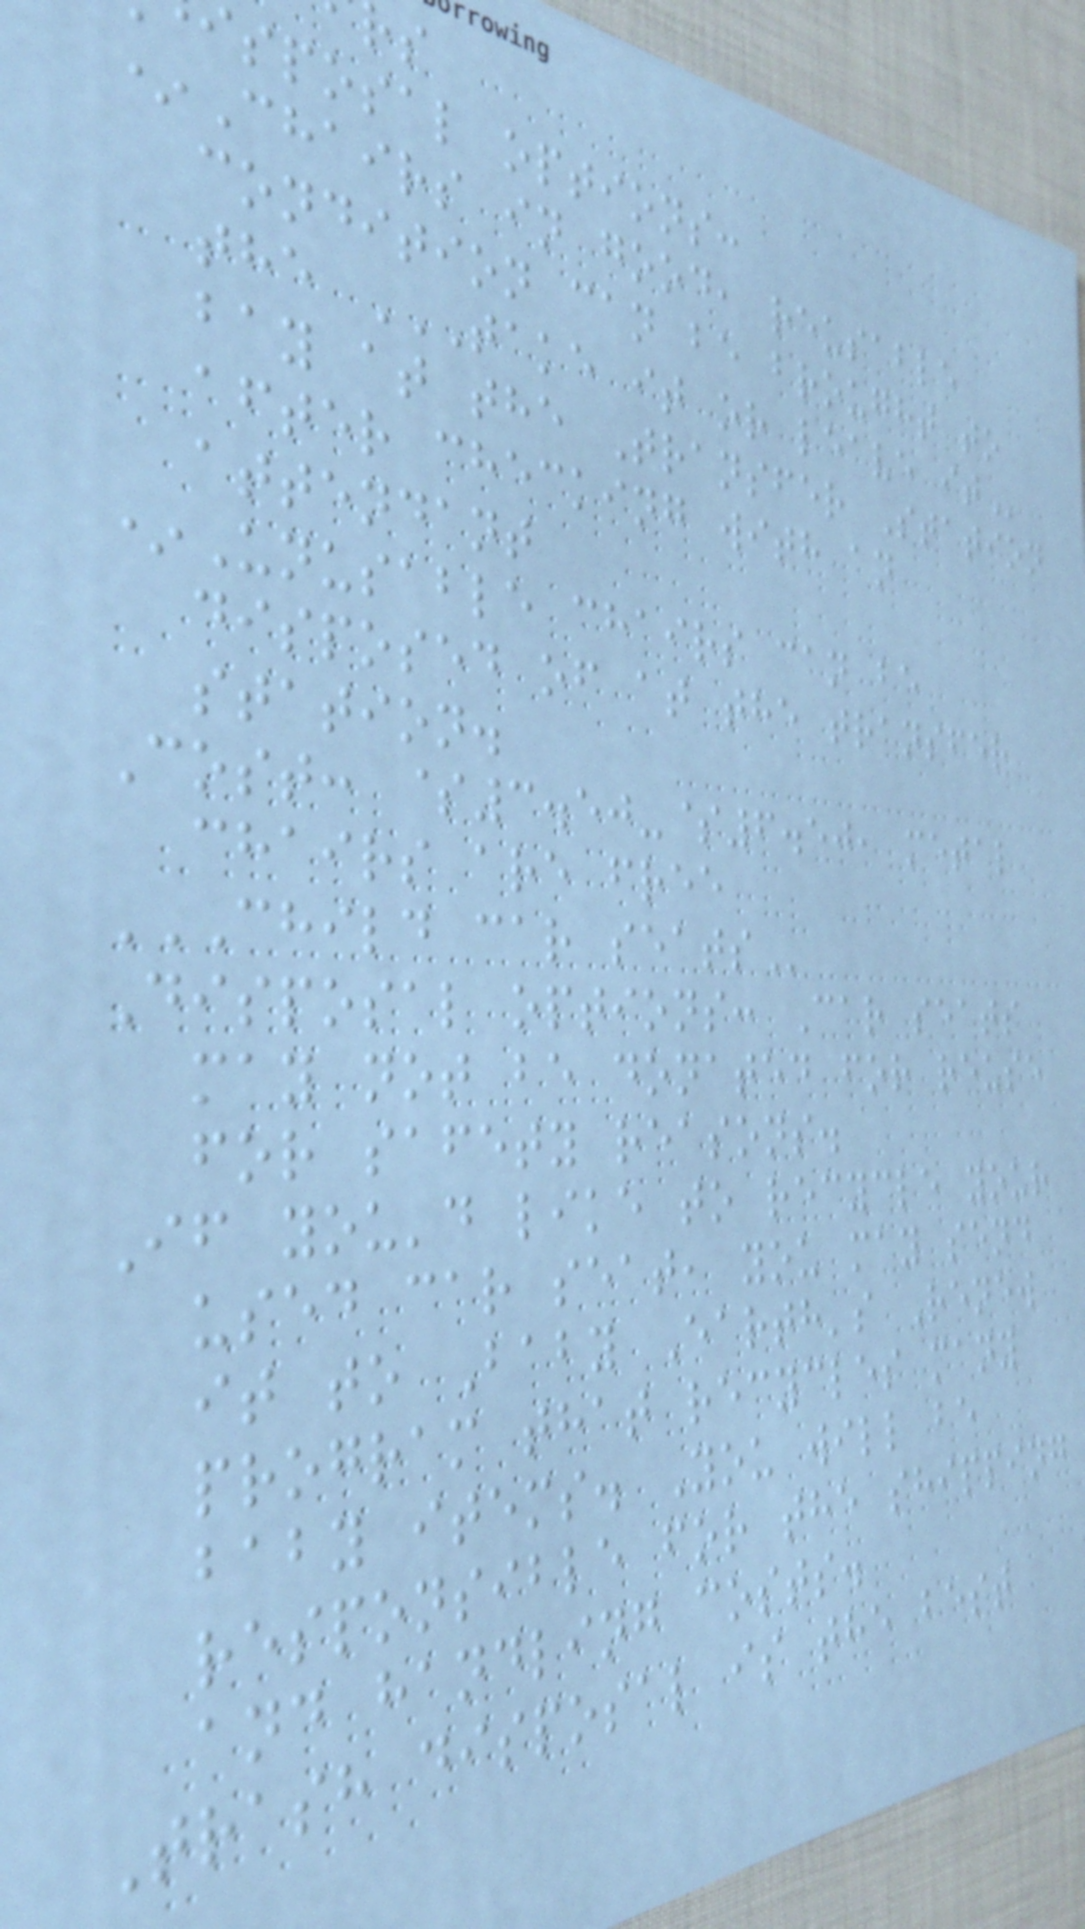sposal options:
*Chairs in good, reusable
condition can be brought to
the TAKE IT OR LEAVE IT
bay at the Transfer Station
after checking with an
attendant
*Unusable chairs can be
disposed of at the transfer
station.
Cost: $3.50-$6.50, metal
chairs are free
CHILD CAR SEATS
Disposal options: Car seats
may not be donated for reuse
for safety reasons.
If you'd like to recycle your
used car seat, you may send
it to Baby Earth's Renew
program that recycles many
baby items. You will be
responsible for the shipping
and handling costs.
Trash disposal is the best
